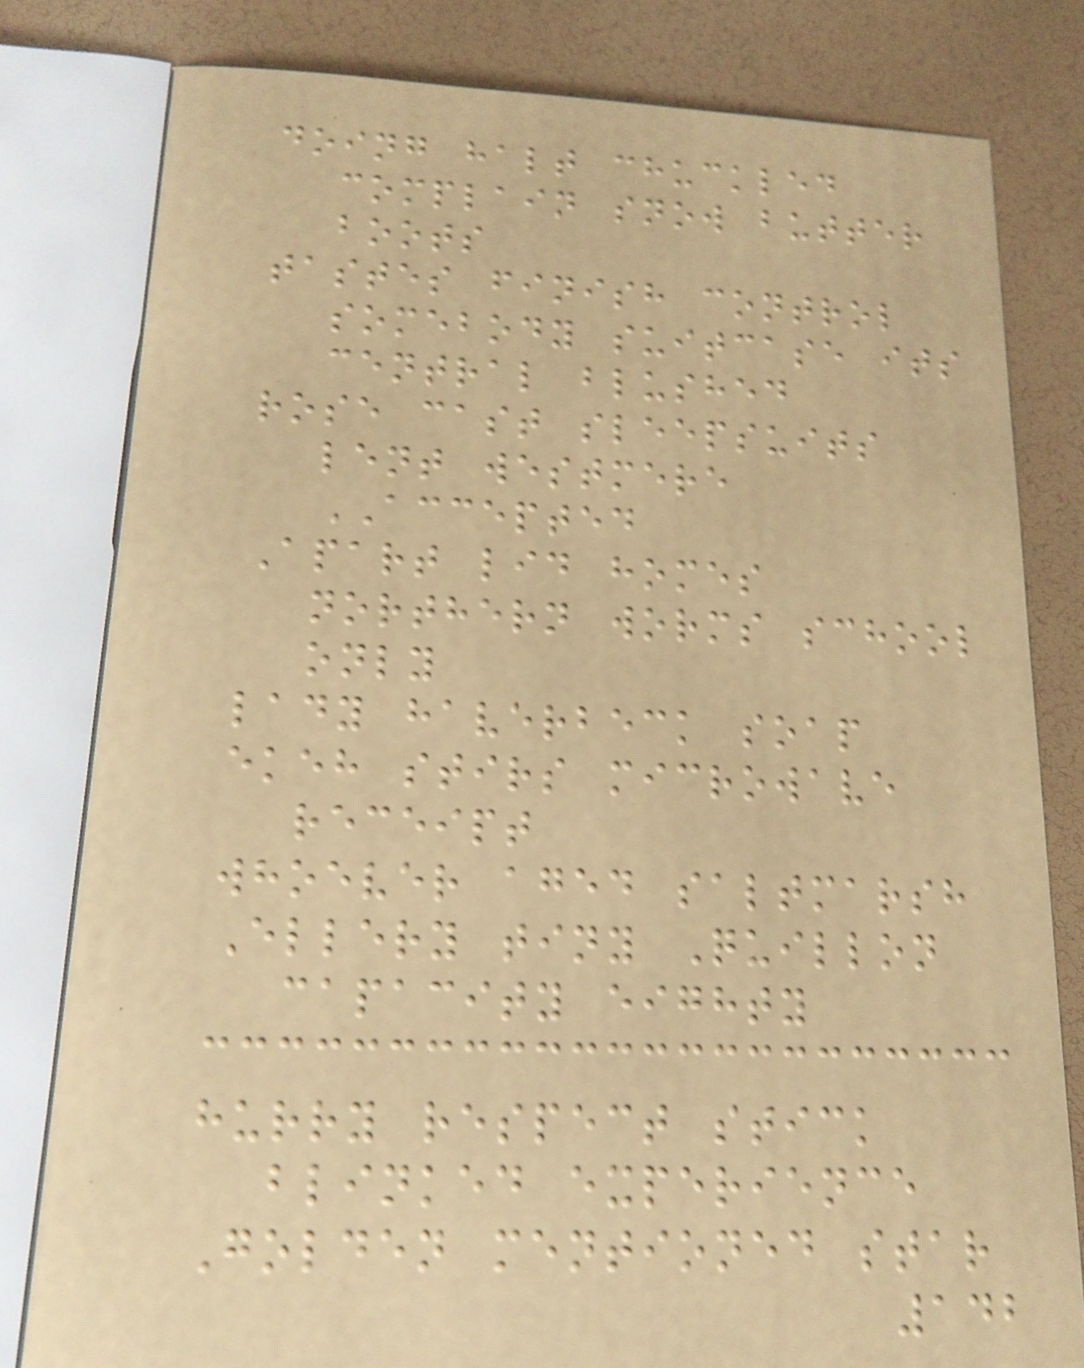doing halt chuckled
complain snow butter
boots
tastes finish control
somebody suitcase its
central blushed
rose cast sleepsuits
lent westmere
ACCEPTED
Apart lid homes
northern worms school
only
lady haverbeck soap
ekeh stirs microwave
receipt
whoever aged saltmarsh
Ellery tiny Quillon
capacity eighty
hurry respect stick
blinked experience
Golden mentioned star
142
